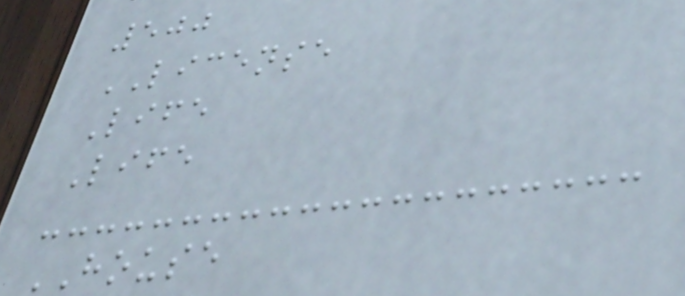500
LICENSE
Life
Life
HOUSE
